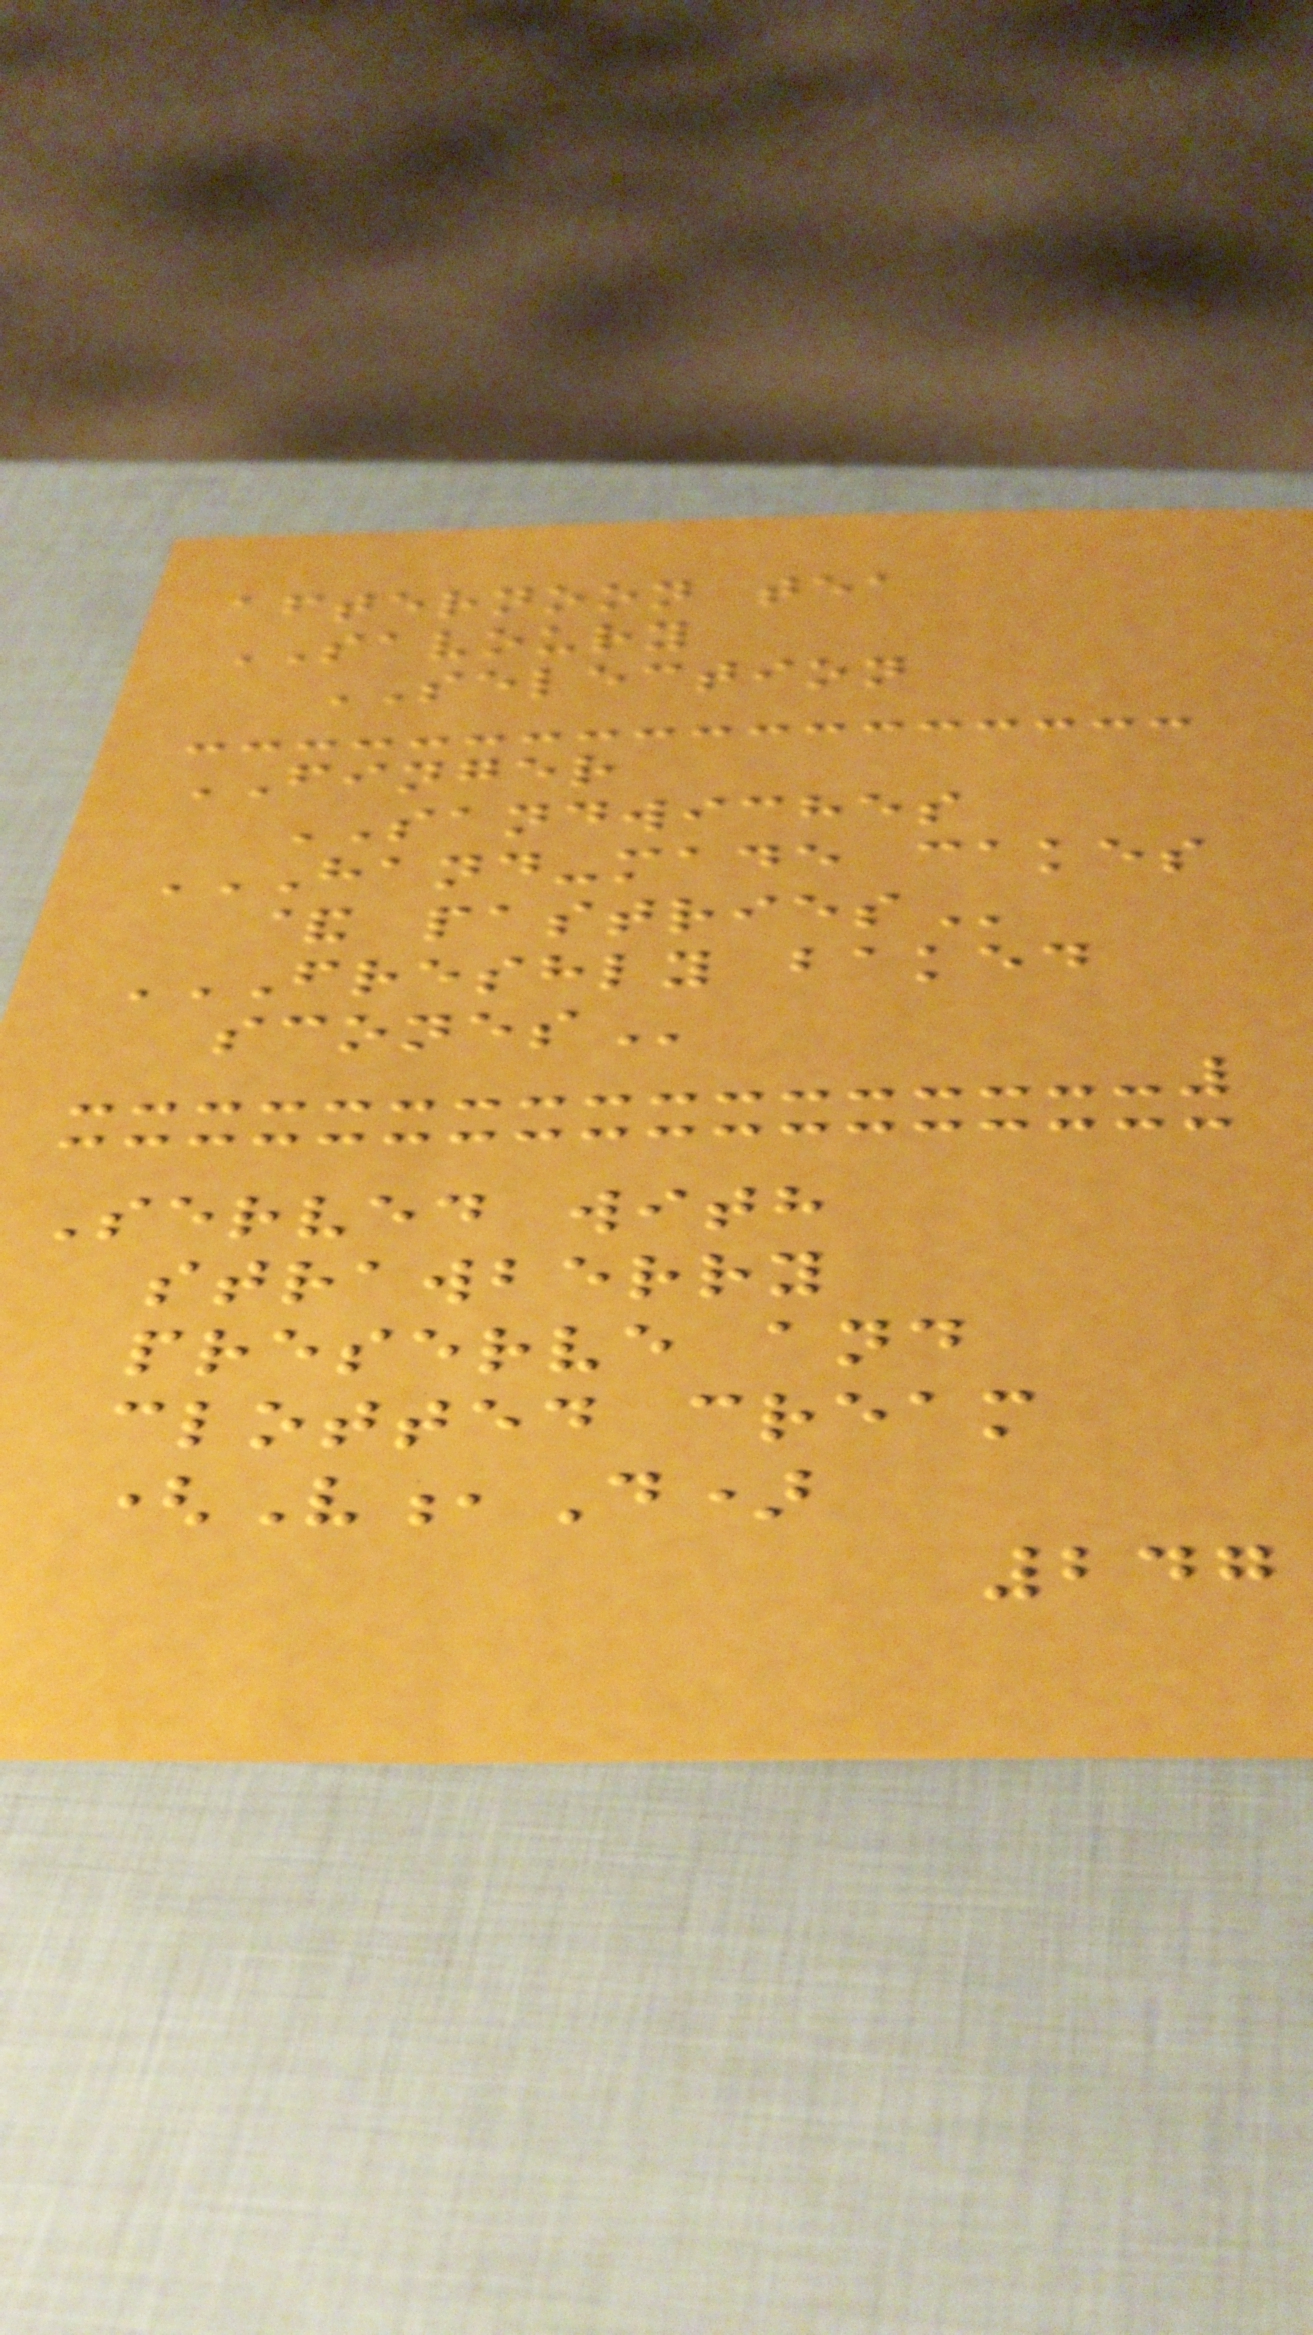afternoon tea
SAVOURY
SELECTION
FINGER
SANDWICHES
HAND-MADE CAKES
& PASTRIES
FRESHLY BAKED
SCONES
Served with
strawberry
preserve and
clotted cream
(V,D)
247
